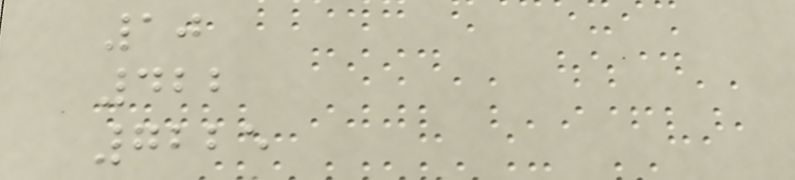10
422
7225
